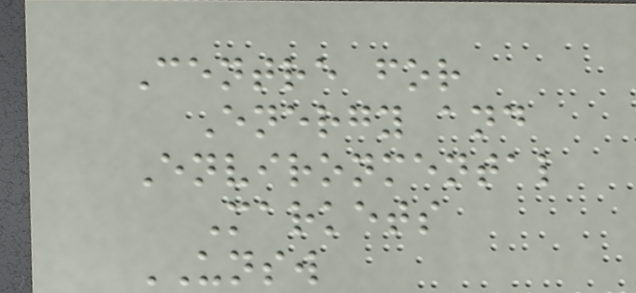Centre for
Energy and
Environmental
Markets
UNSW
